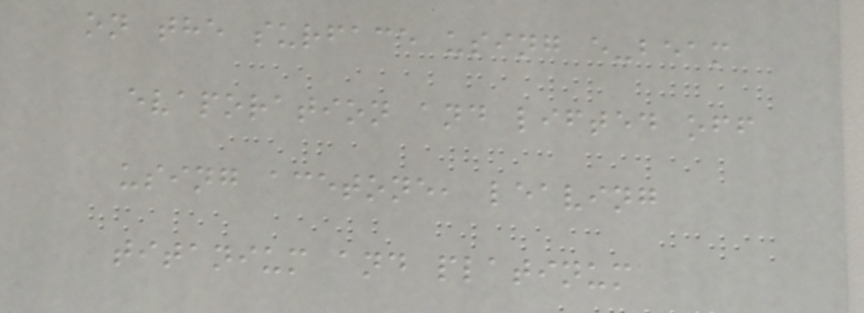on the surface using e-beam
evaporation and lifted off
using acetone, leaving
titanium and platinum
